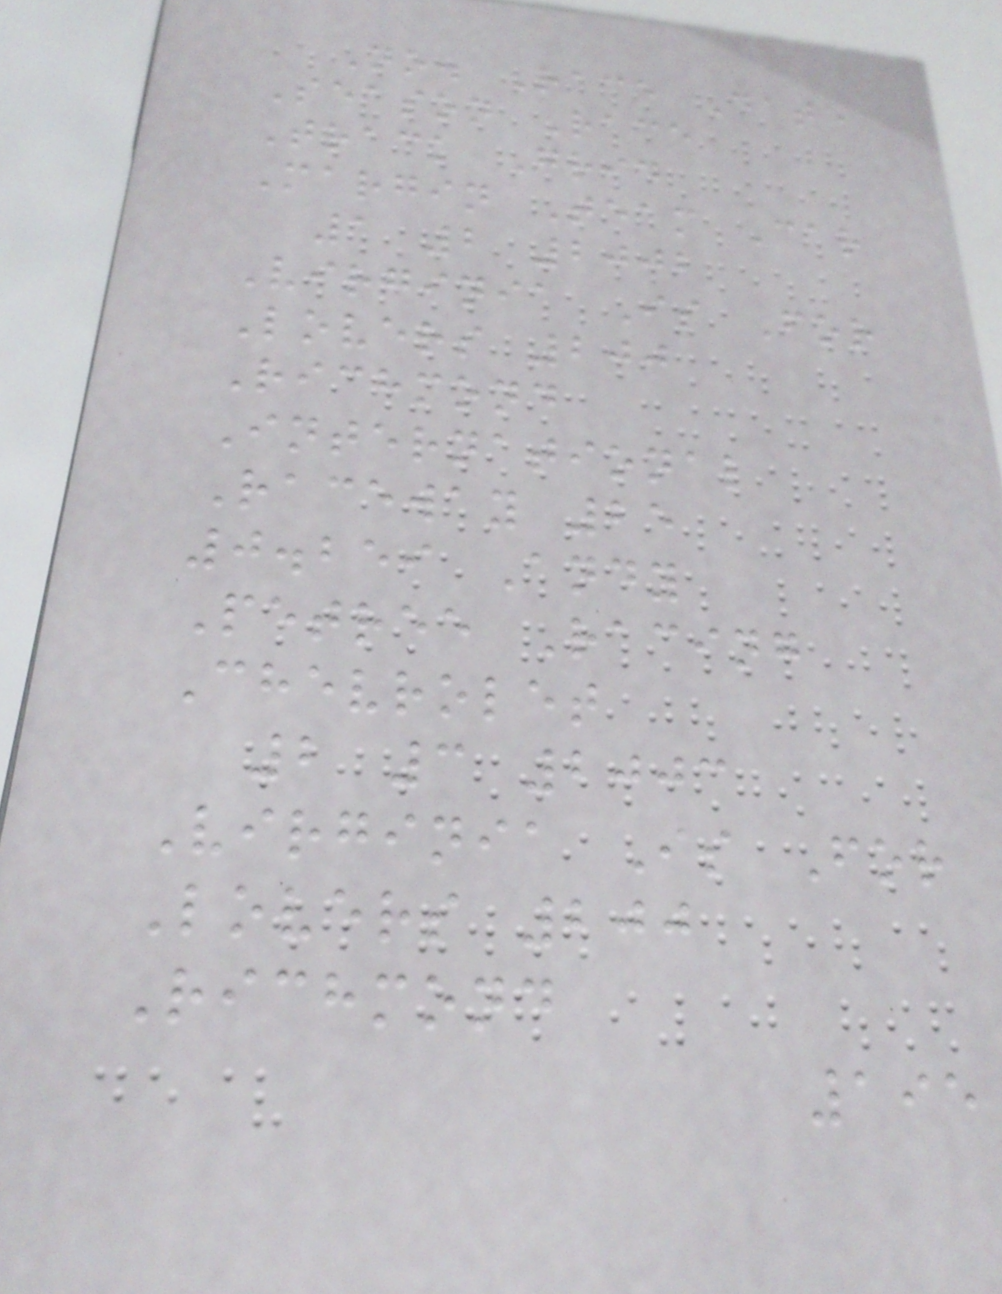No. Race Date
Season Race
Track Grid
Margin Team Car
1 2 2002
Virginia Is For
Lovers 200
Richmond
International
Raceway 25
0.259 Andy
Petree Racing
Chevrolet
2 3 2003
Virginia Is For
Lovers 200
Richmond
195
